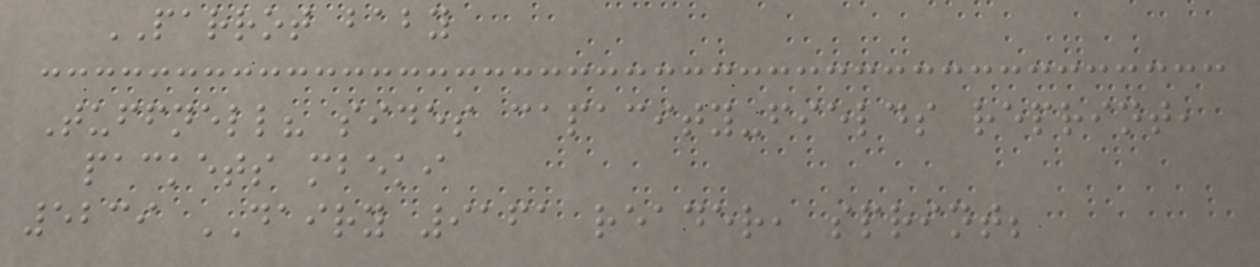PARROT baby
Tuffnell? sides capacity-fields reprint,
packets mbeki
5239 DAIRY 9161 reader, sprint;
